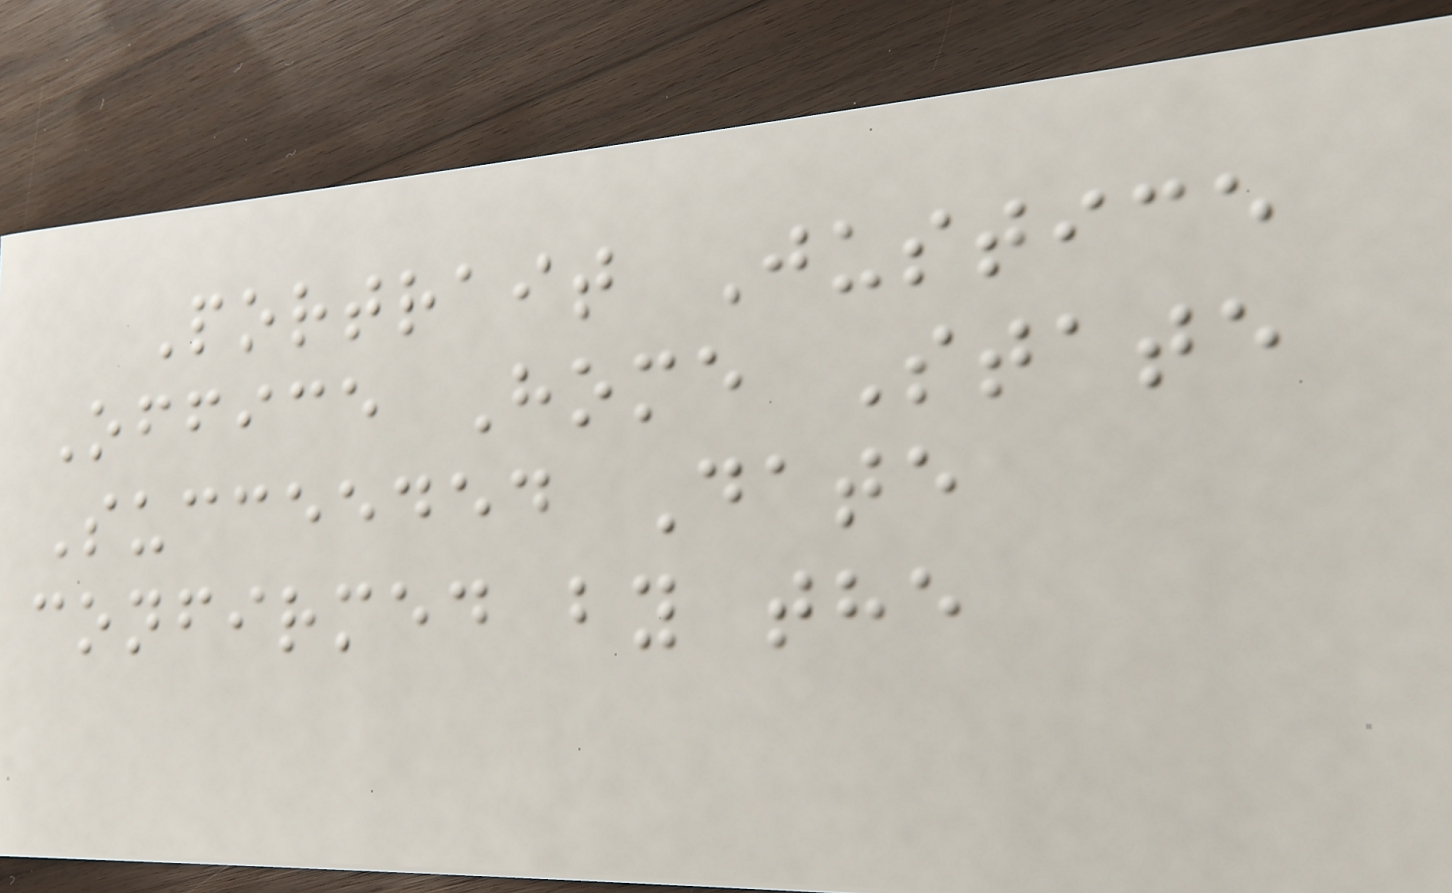Portrait Justice
Office Home State
Succeeded Date
confirmed by the
